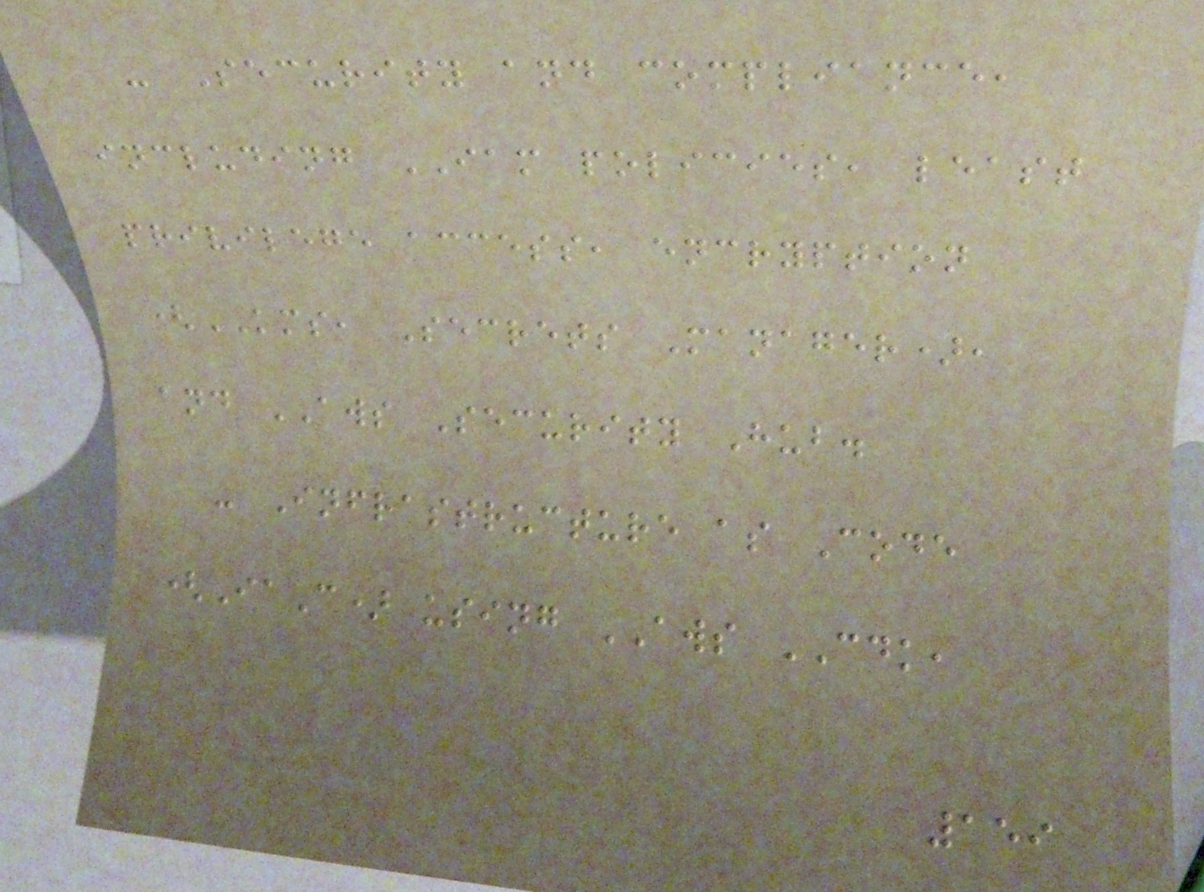- Security and compliance,
including IAM policies, least
privilege access, encryption
(KMS, Secrets Manager),
and AWS Security Hub.
- Infrastructure as Code
(IaC) using AWS CDK,
159
